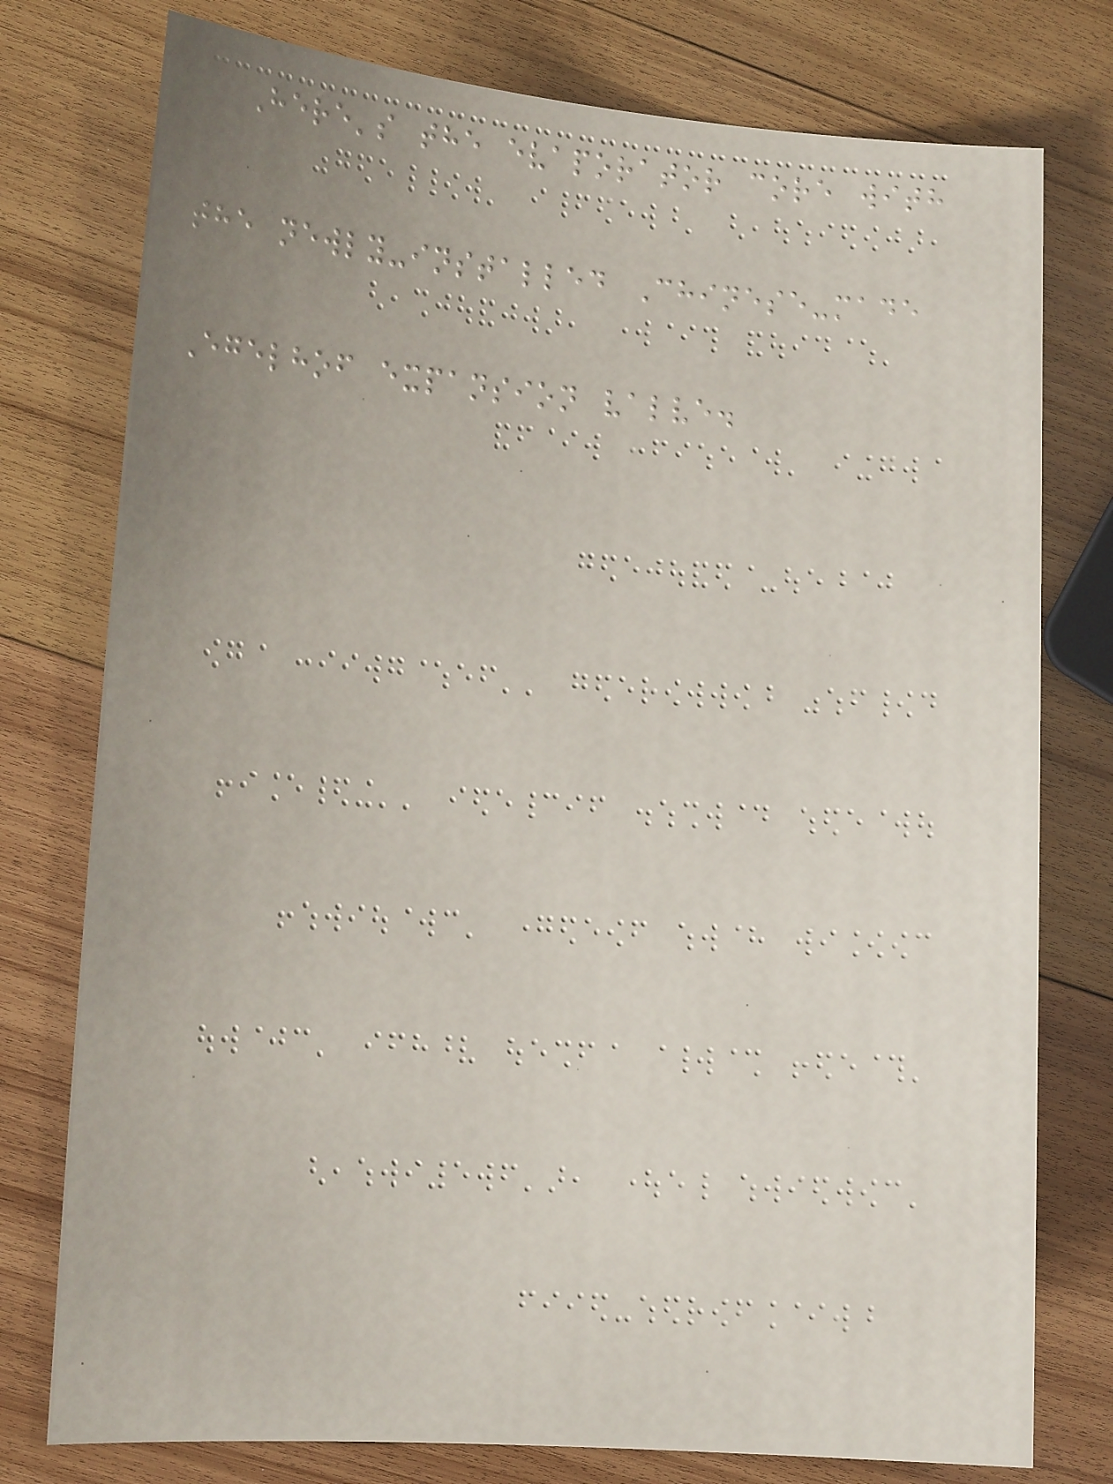Here's the evaporator core with
the newly-installed Chinese-made
Egelhof expansion valve.
